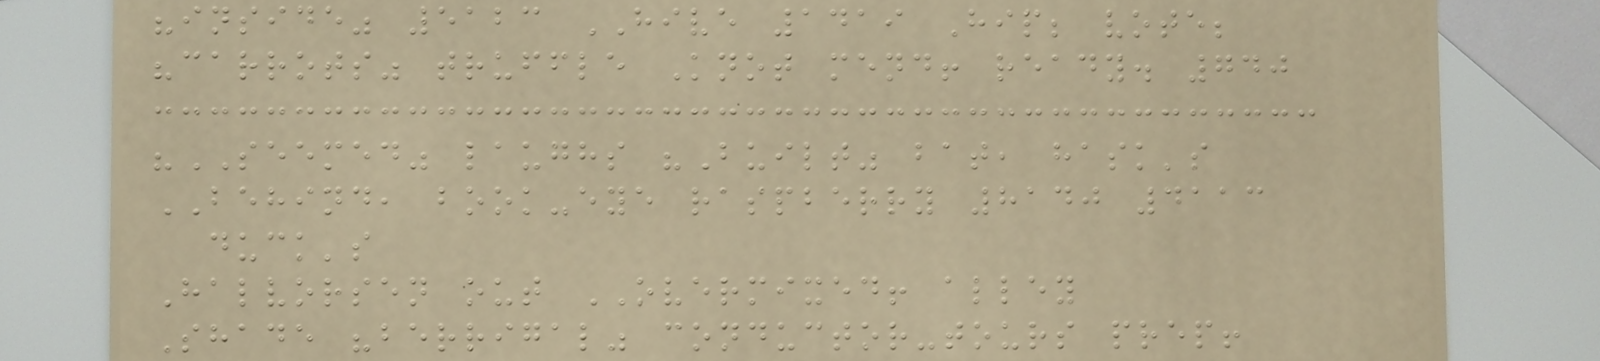"inside" 5123 HIVE 1419 Hip; vote;
"carrots" truffle Knot mend! ready. 740
"SEEMED" laughs "Built" bat, hask's
BEHIND, book-eye raspberry 8140 4113
duck's
Halvorsen out OVERMIXED! alley
Shade "berrigal" conductor-tours prep!
